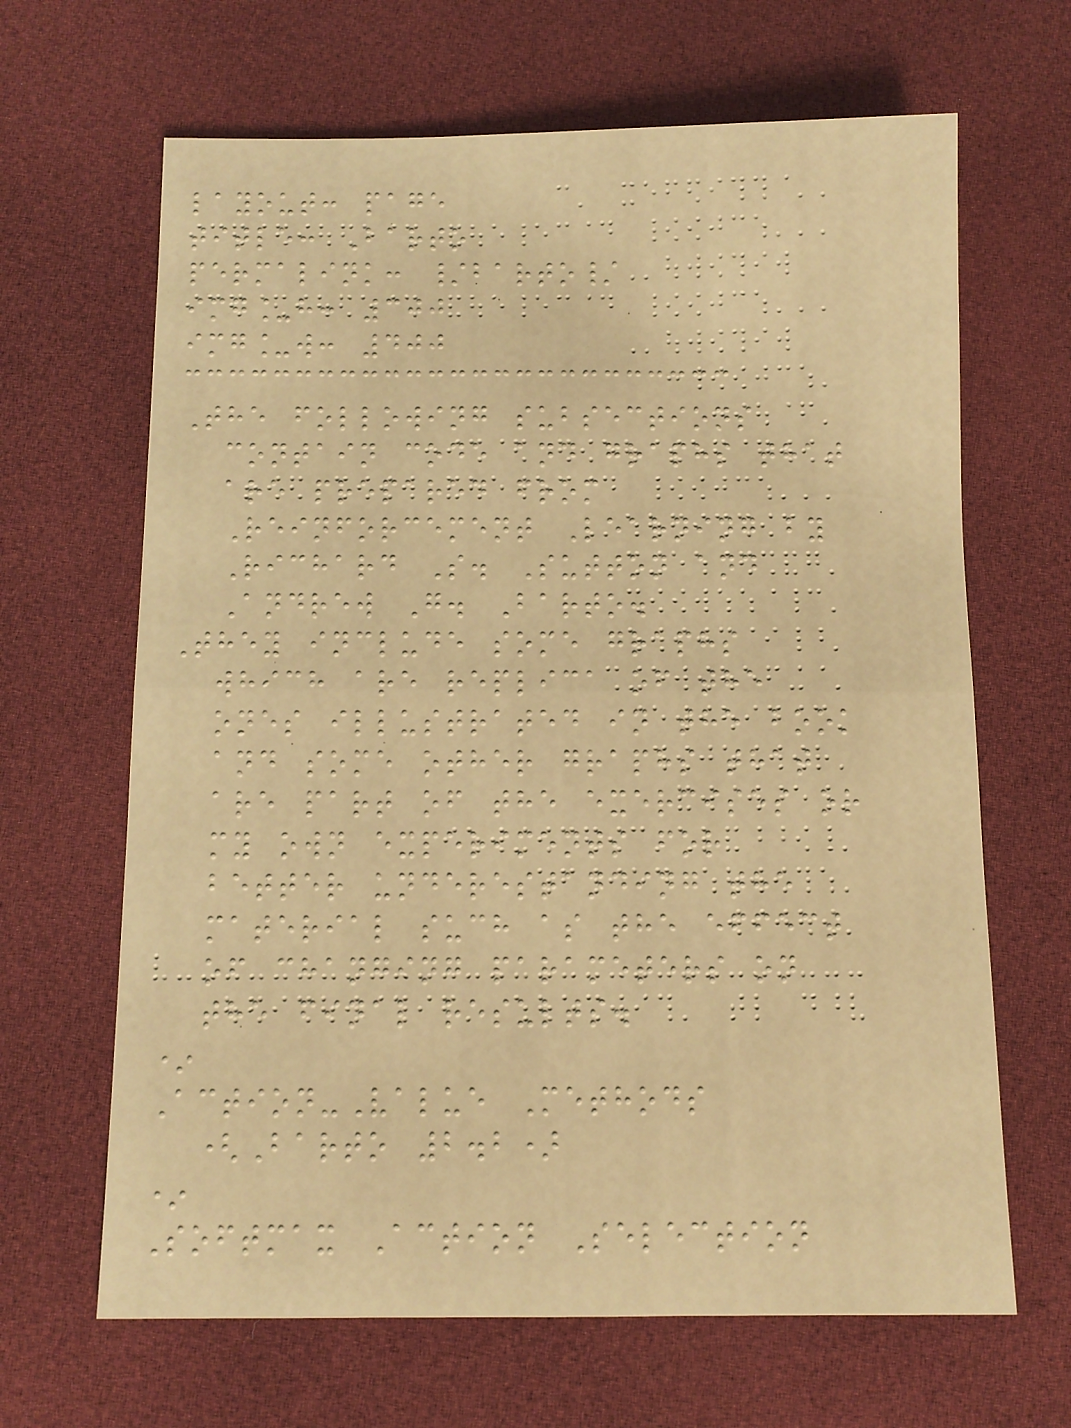layout: page
title: Barto
permalink: /barto/
img_h: 300
img_w: 400
The following subsections
contain code and graphs that
are prepared from
Reinforcement Learning by
Richard S. Sutton and
Andrew G. Barto.
They include some graphs
which are replica of the
ones illustrated in the book
and some other graphs that
are part of the exercises or
my own experiments for
better underestanding the
material such as the effect
of changing parameters on
the final results.
*
Action-Value Methods
(Barto 2.2)
*
Softmax Action Selection
